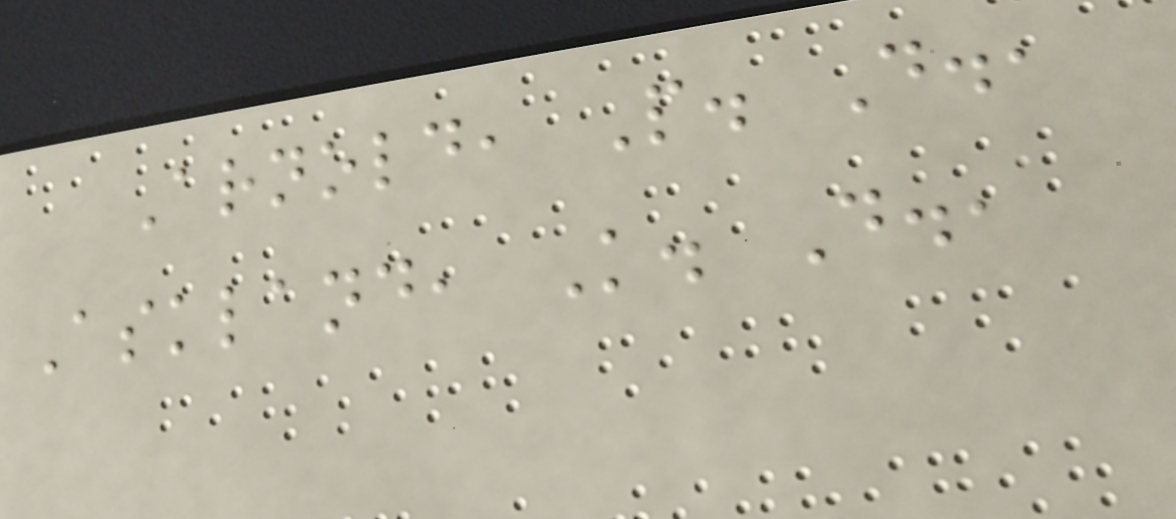Arnold, P. D.,
Askland, K. D.,
